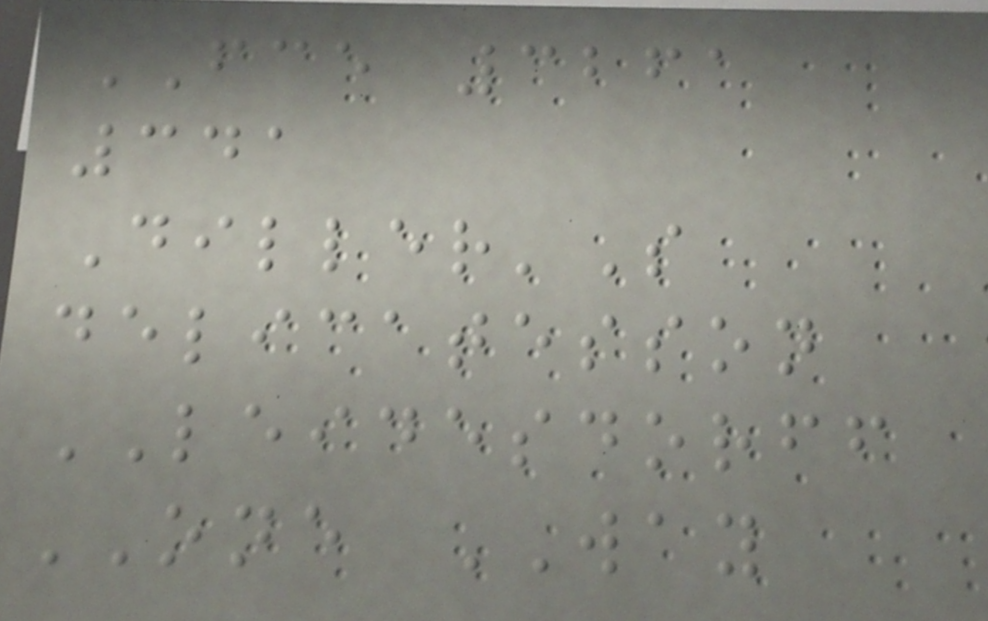FCE 3261
341
Diller'S
delicatesson
LEIDESDORFF
ONE WAY
